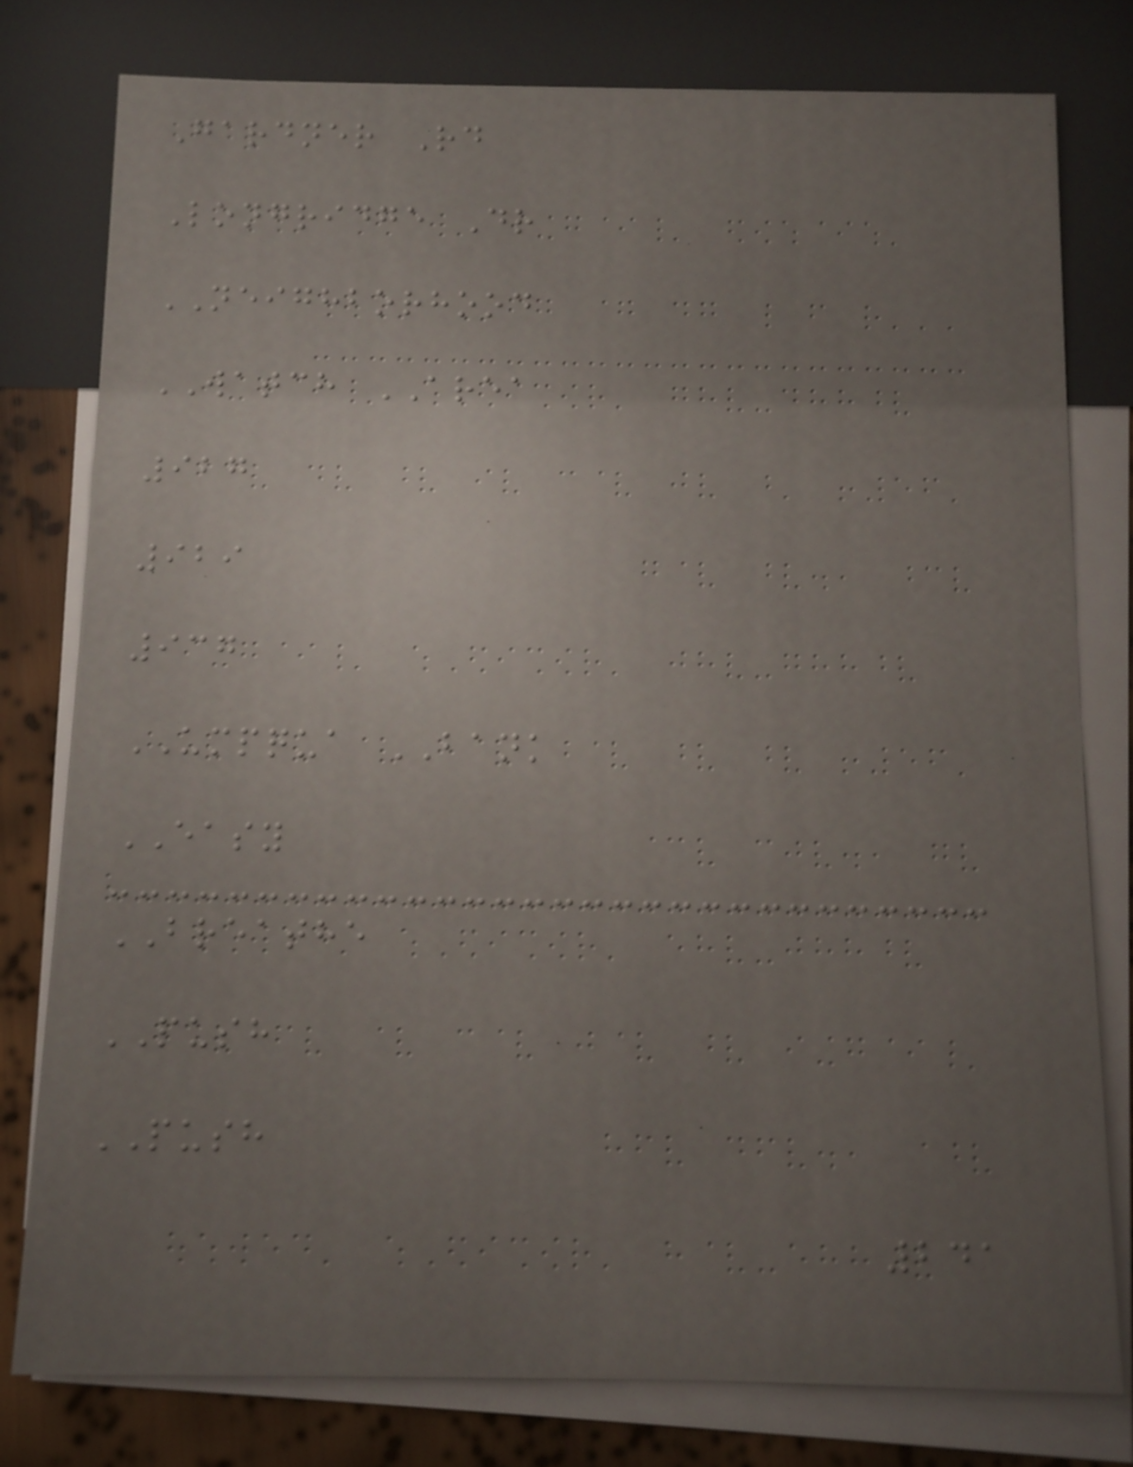Gardner Rd
Longridge Dr
NEIGHBORHOOD
WATCH AREA
927
929
937
UMPQUA BANK
EASY
BREATHE
PUSH
PUSH
241
